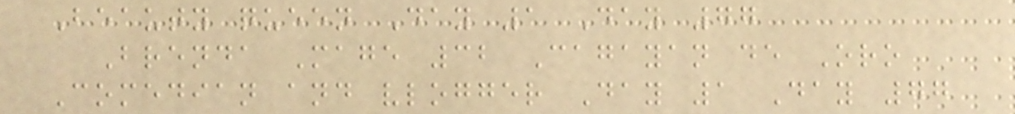Beauty queen Day 1 Day 77
Brenda Mage 32 Cagayan de Oro
Comedian and vlogger Day 1 Day 77
